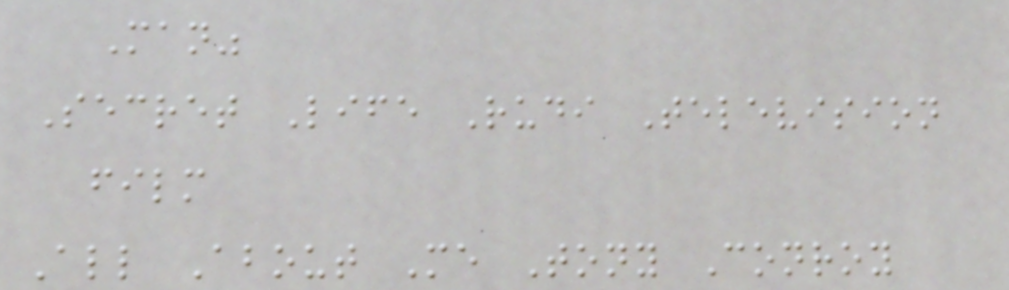Man"
Secret Life Rudi Television
film
All About Me Tony Conroy
